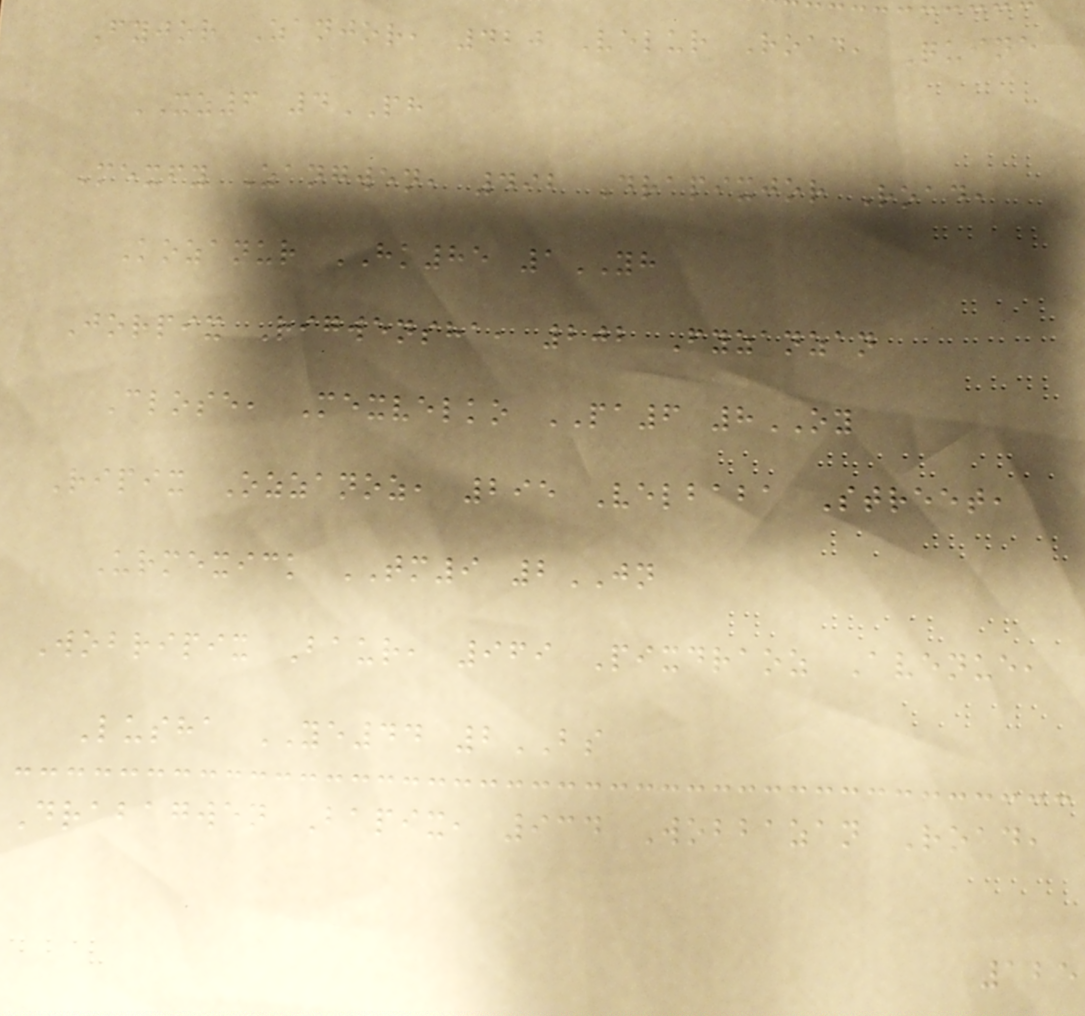Fyjor Zanjor, 420 Velur Road, Quine
XZ6 4PH
Mexfy Zangwen, 492 Drapixjor Road,
Kozanur HK85 1YH
Jorpix Rigwensha, 202 Fyzanzan
Close, Mexvelko PA6 8OY
Ripix Ozzanoz, 295 Velbaba Street,
Urmexick TM9 2JN
Wobripix Baur, 969 Pixdraoz Avenue,
Lusha YE44 2BS
Drabagwen Bapix, 934 Wobbazan Road,
125
